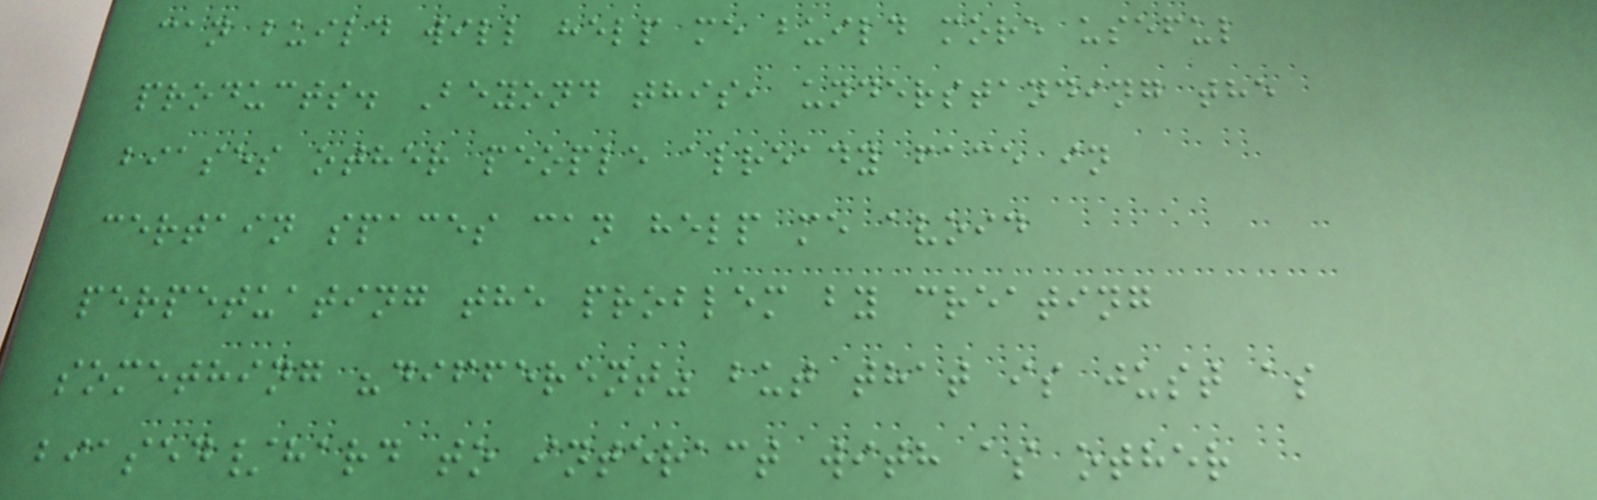can build will help me build more useful
products. Beyond this, understanding the
biases other people already face in
certain spaces can help me avoid
perpetuating the problem by creating
something "different" but that is just as
biased/hard to interact with as other
